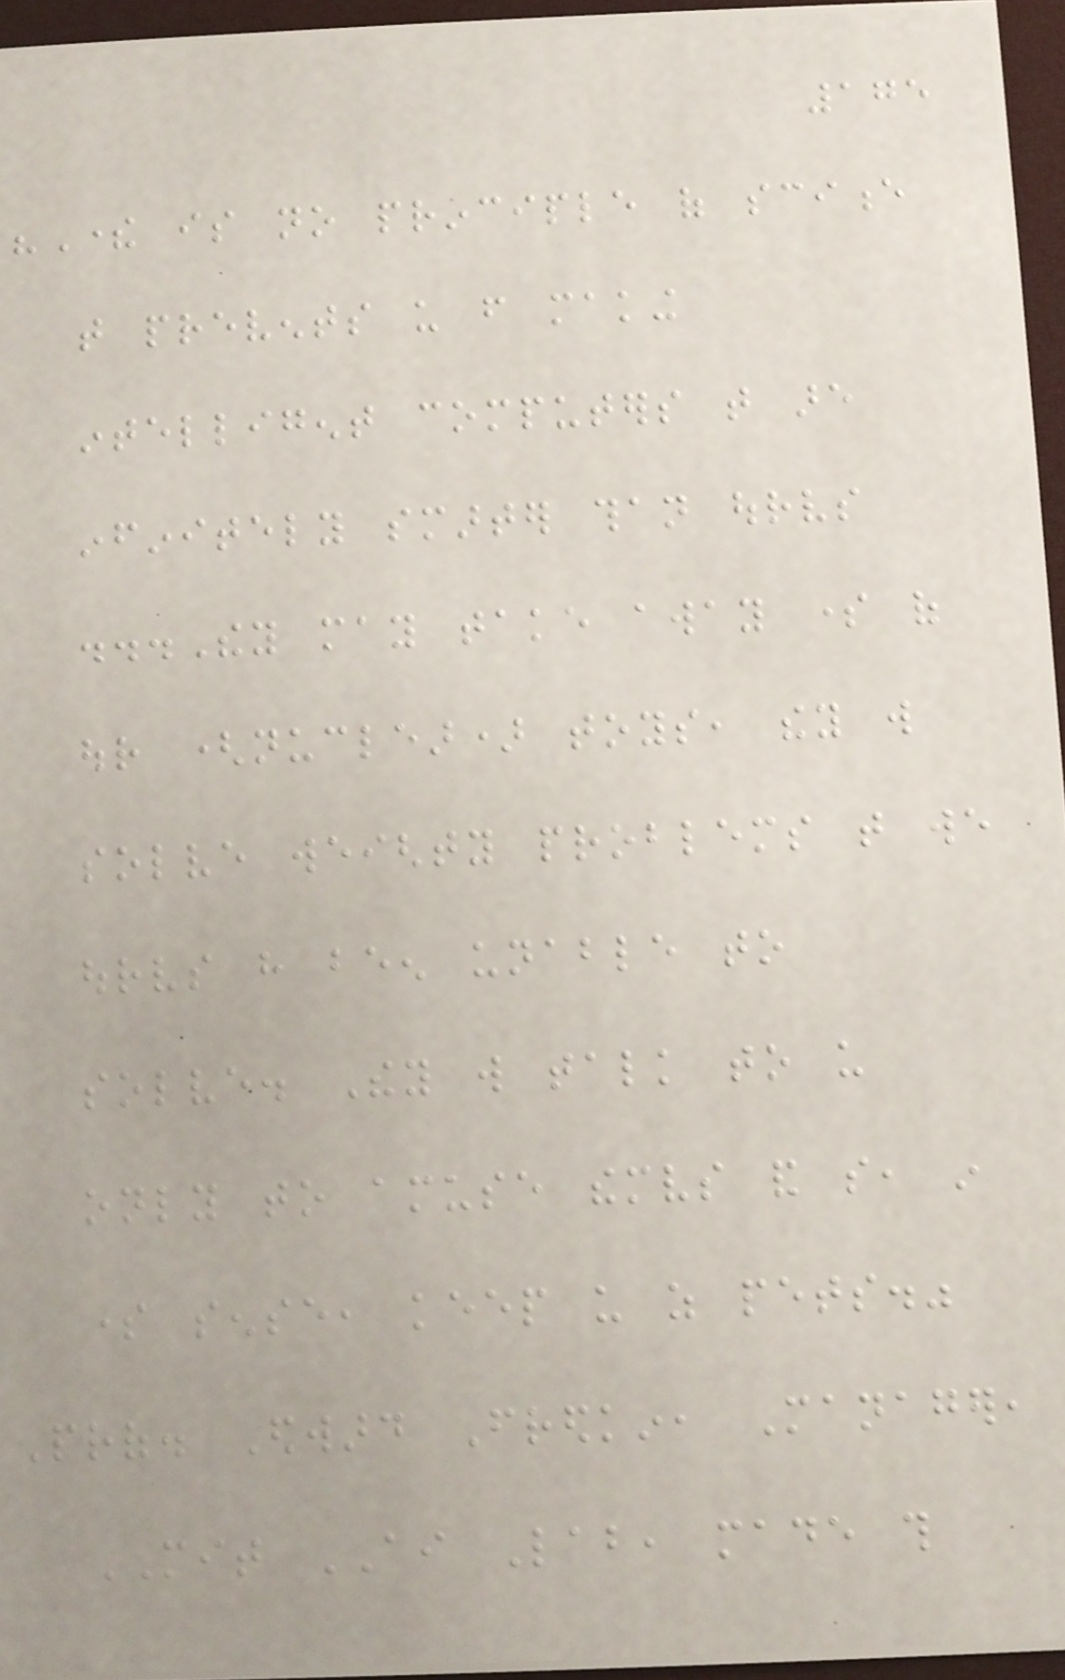175
"There is no principle of science
that prevents us from making
intelligent computers that are
infinitely smarter than ourselves
...They may take away some of
our (nuclear) toys, they will
solve weighty problems that we
ourselves have been unable to
solve. They will talk to us
only to amuse themselves and so, in
some sense, keep us as pets."
Prof. Edward Fredkin, Manager,
MIT AI Lab, made this
